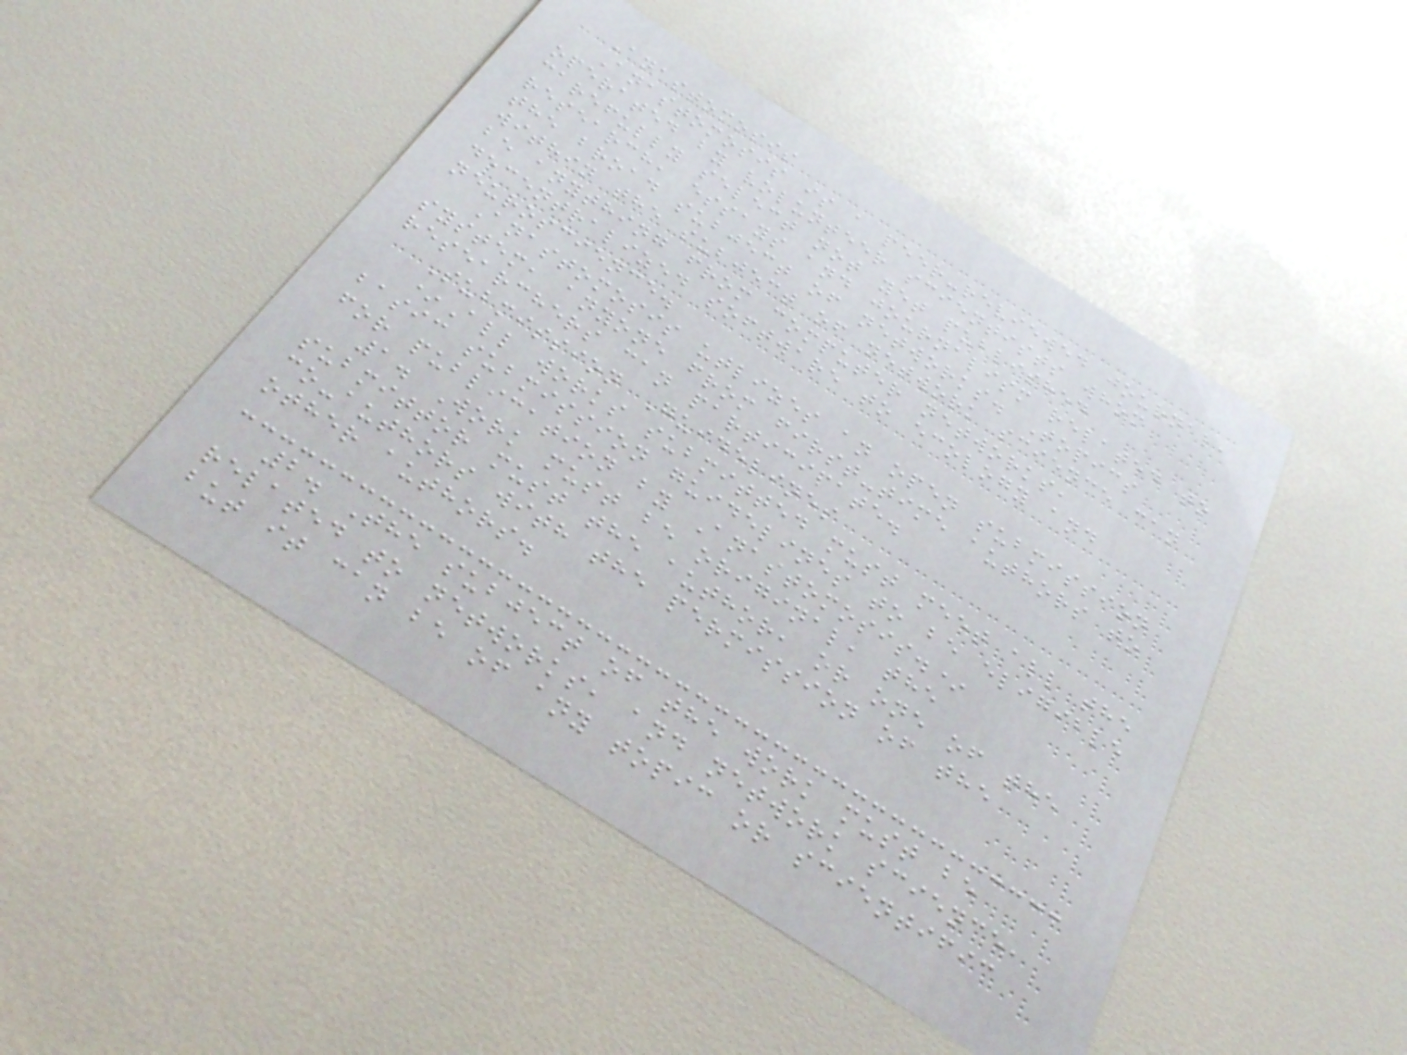Anastomosis
Anastomosis is a peer-reviewed journal,
operated by volunteer scientists whom
carefully select not yet published
research, essays and journalism related to
the broad subject of networks. Topics
within the subject of network science can
be anything from computer networks,
decentralized software to ecology and
neuroscience.
Anastomosis utlizes an open submission
system, anyone from first-time authors to
researchers can participate.
Submission Guidelines
*All works submitted must meet all the
basic submission guidelines to be eligible
for publication by Anastomosis.*
1. Work must be original, the
submittor must the author, or one of the
co-authors with the permission of the
other authors.
2. The subject of the work must be
related to networks, and network science,
but it can be of any topic or scientific
